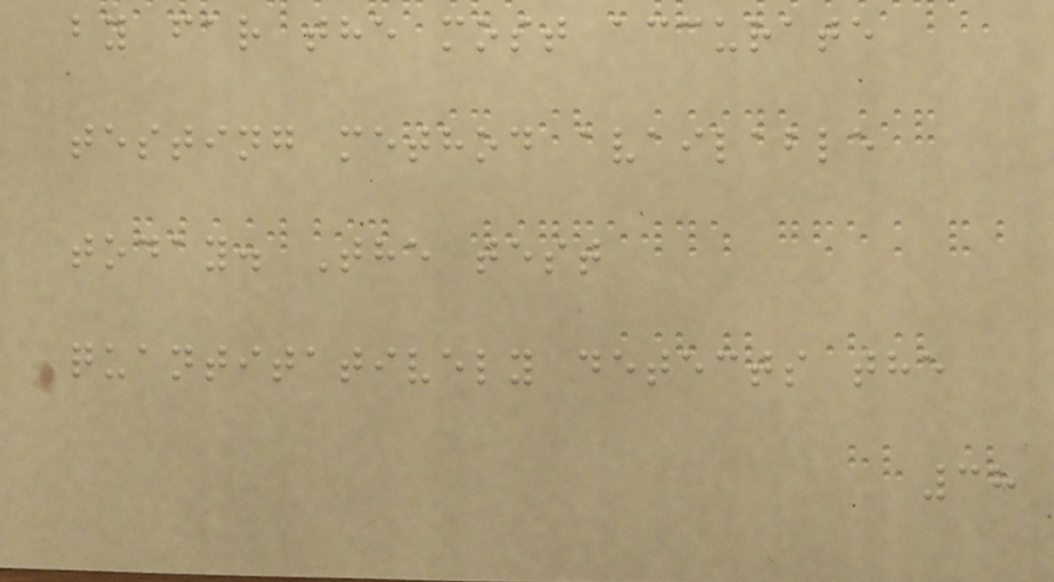by far the most accurate
testing method available
today. The test
quantitatively detects the
38
